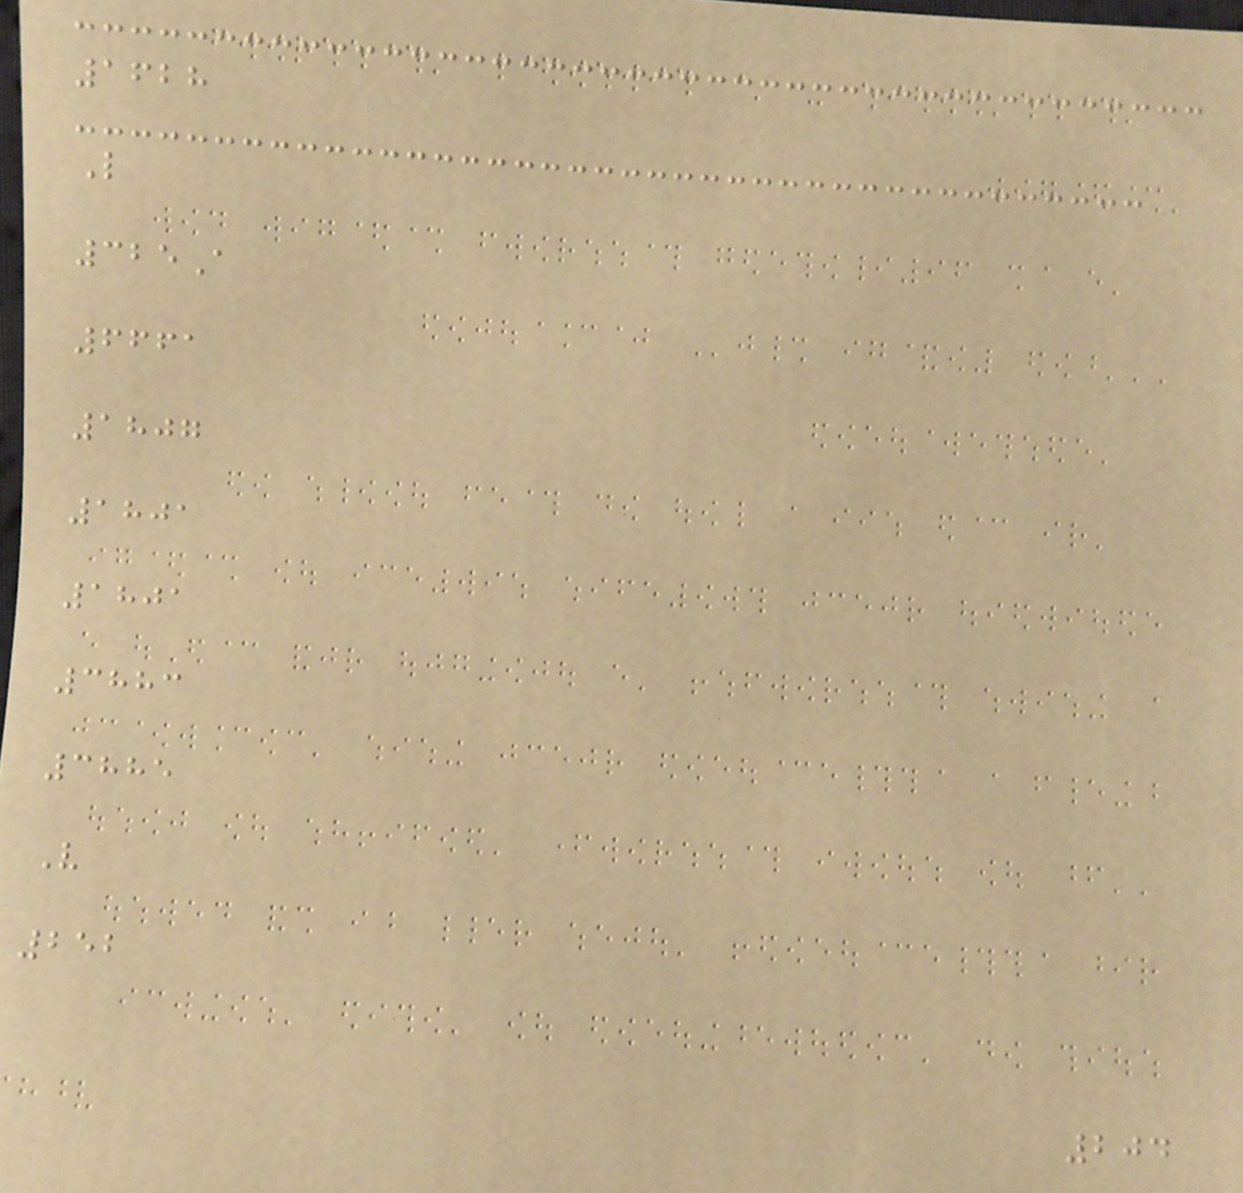1628
L
325A
6661
1807
1801
1801
3883
3885
V
252
204
